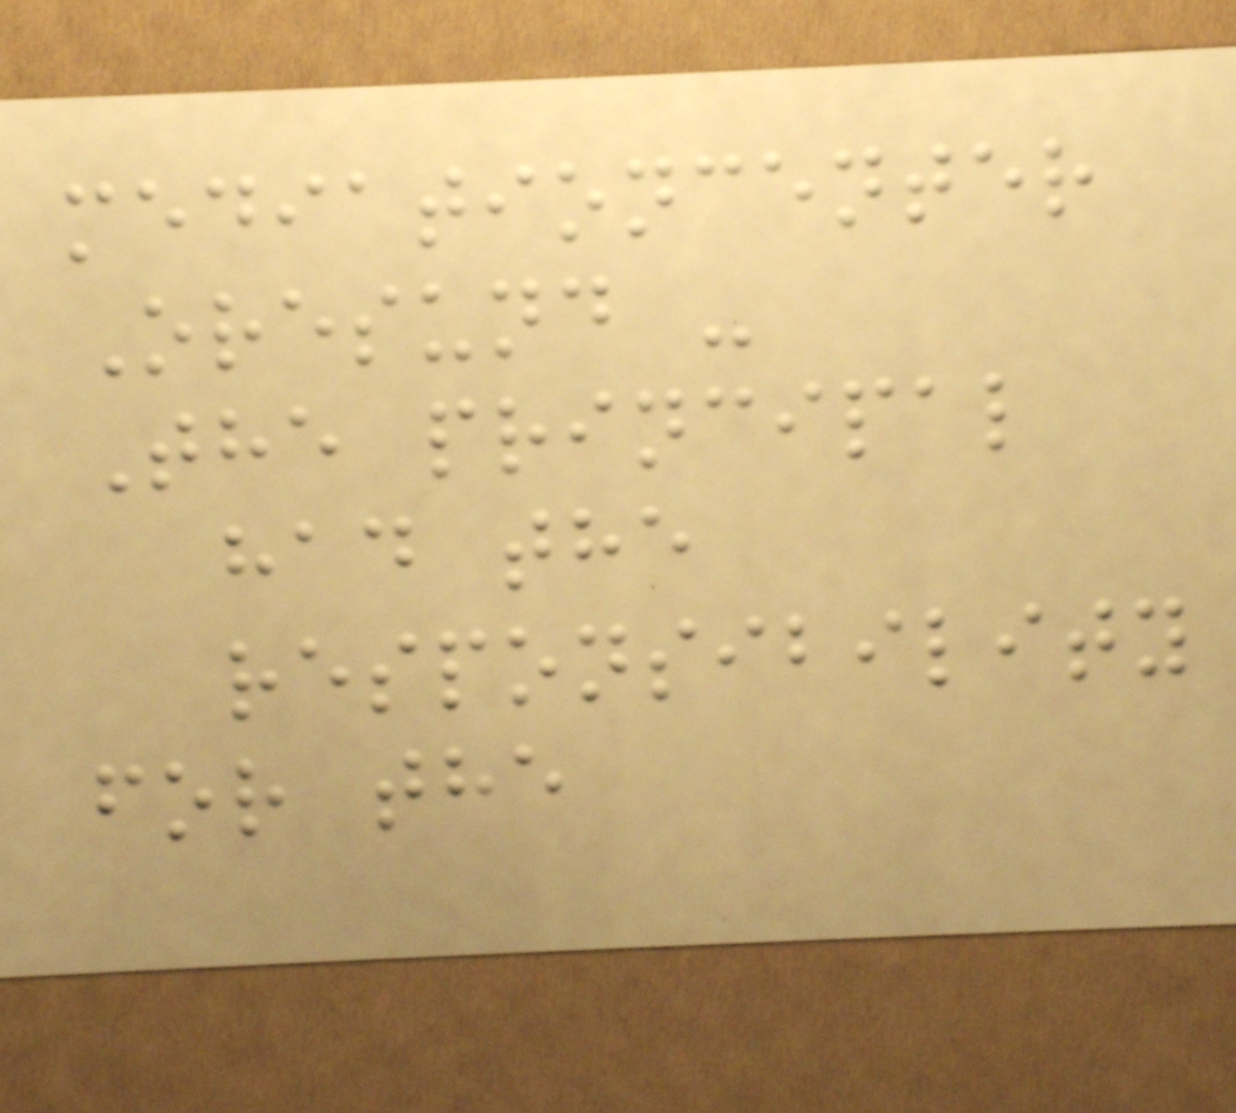mediationcenter
Oresund -
The principal
had the
responsibility
for the
